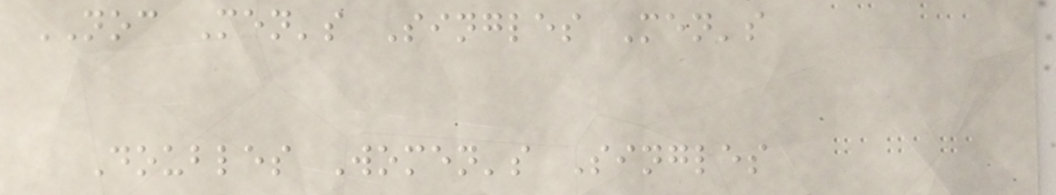NOC Men's Singles Men's
Doubles Women's Singles
